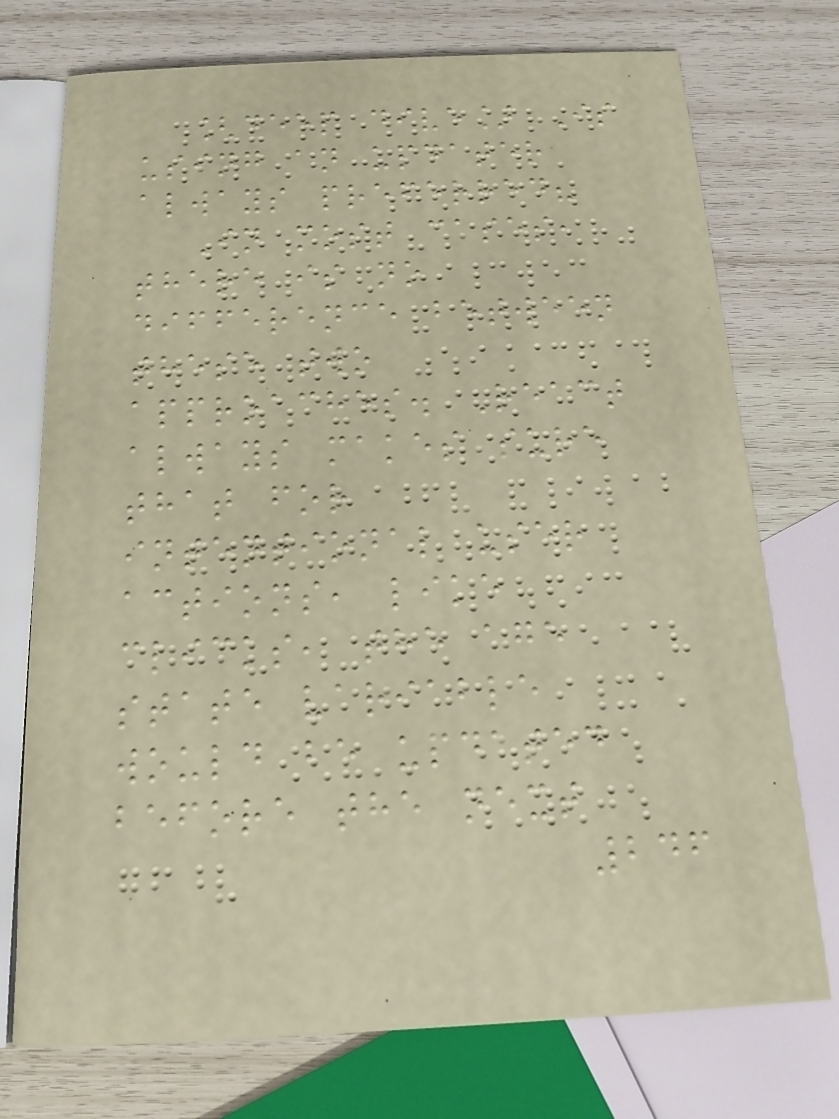[deep dive] Is
using an updater
always preferred?
In most cases,
there is no
difference between
these two
approaches. React
always makes sure
that for
intentional user
actions, like
clicks, the age
state variable
would be updated
before the next
246
